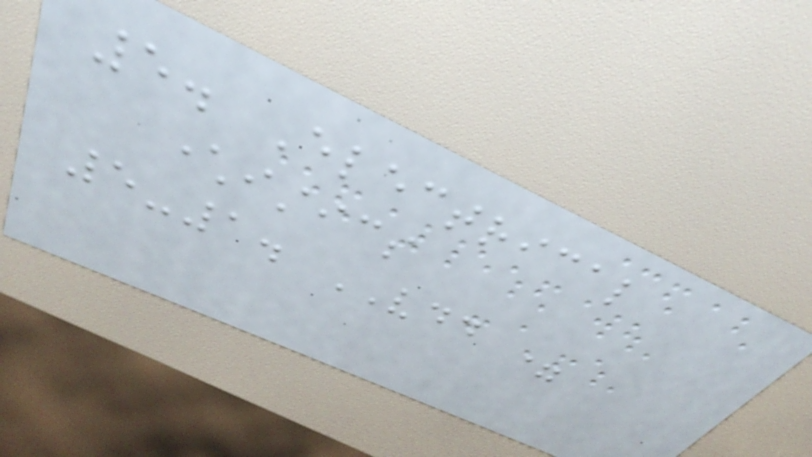5. Electrical
characteristics
5-1. VDD =
